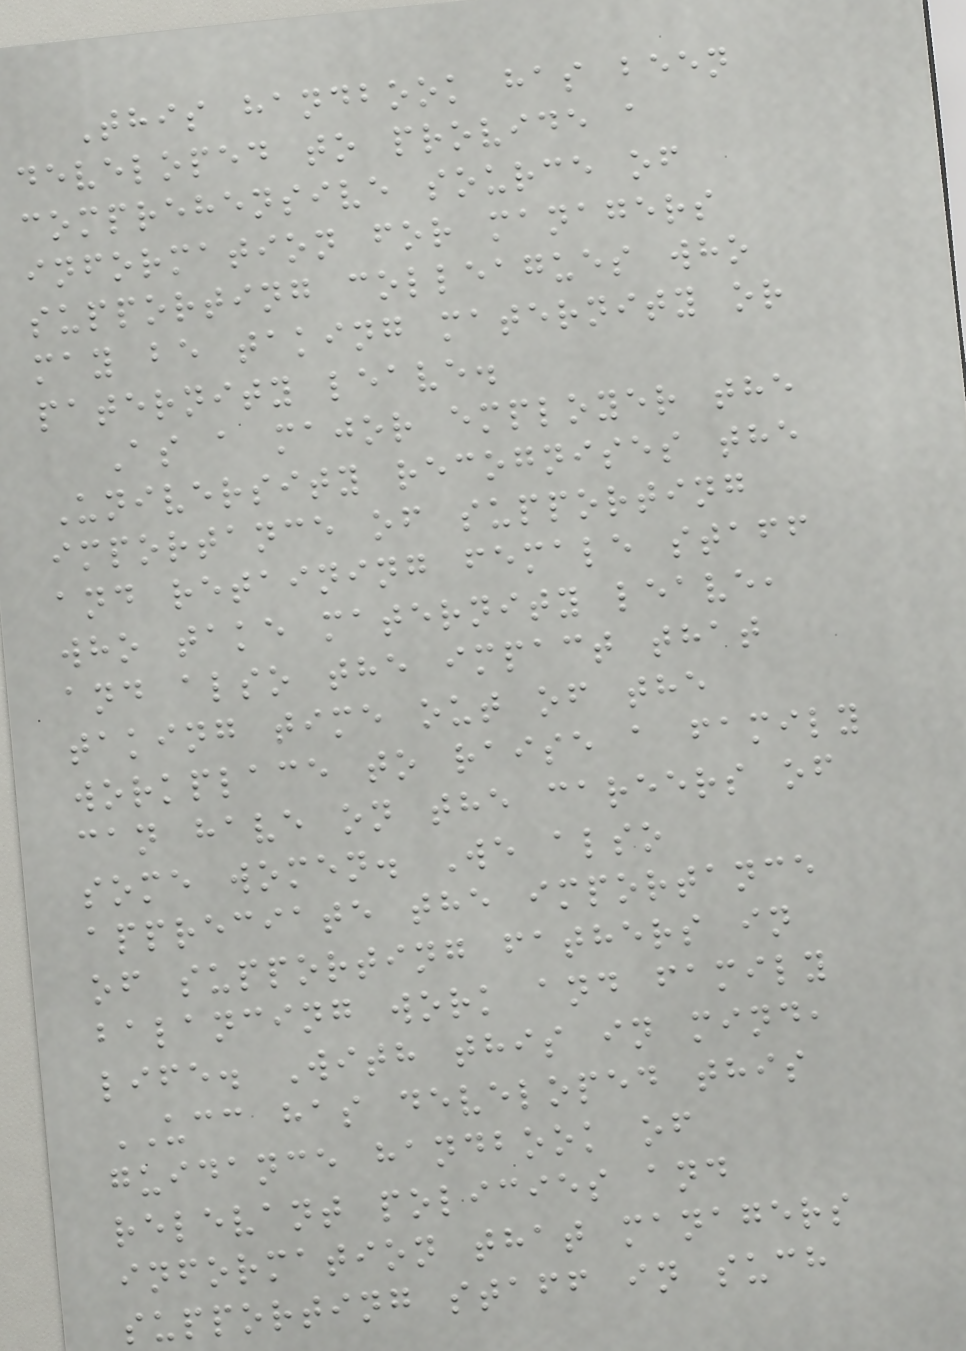This handbook has been
developed to provide a
comprehensive source of
information for managers
supporting colleagues who
may be taking maternity or
paternity leave.
As a major employer the
University recognises the
importance of supporting
and retaining female staff
who take maternity leave,
and also the impact that
taking time out of the
workplace to raise a family
can have on the careers of
some women. We also
appreciate the importance
of supporting fathers in
balancing work and family
life. With this in mind,
UCC has developed this
guidance handbook of
relevant policies and
information that managers
supporting staff in such
